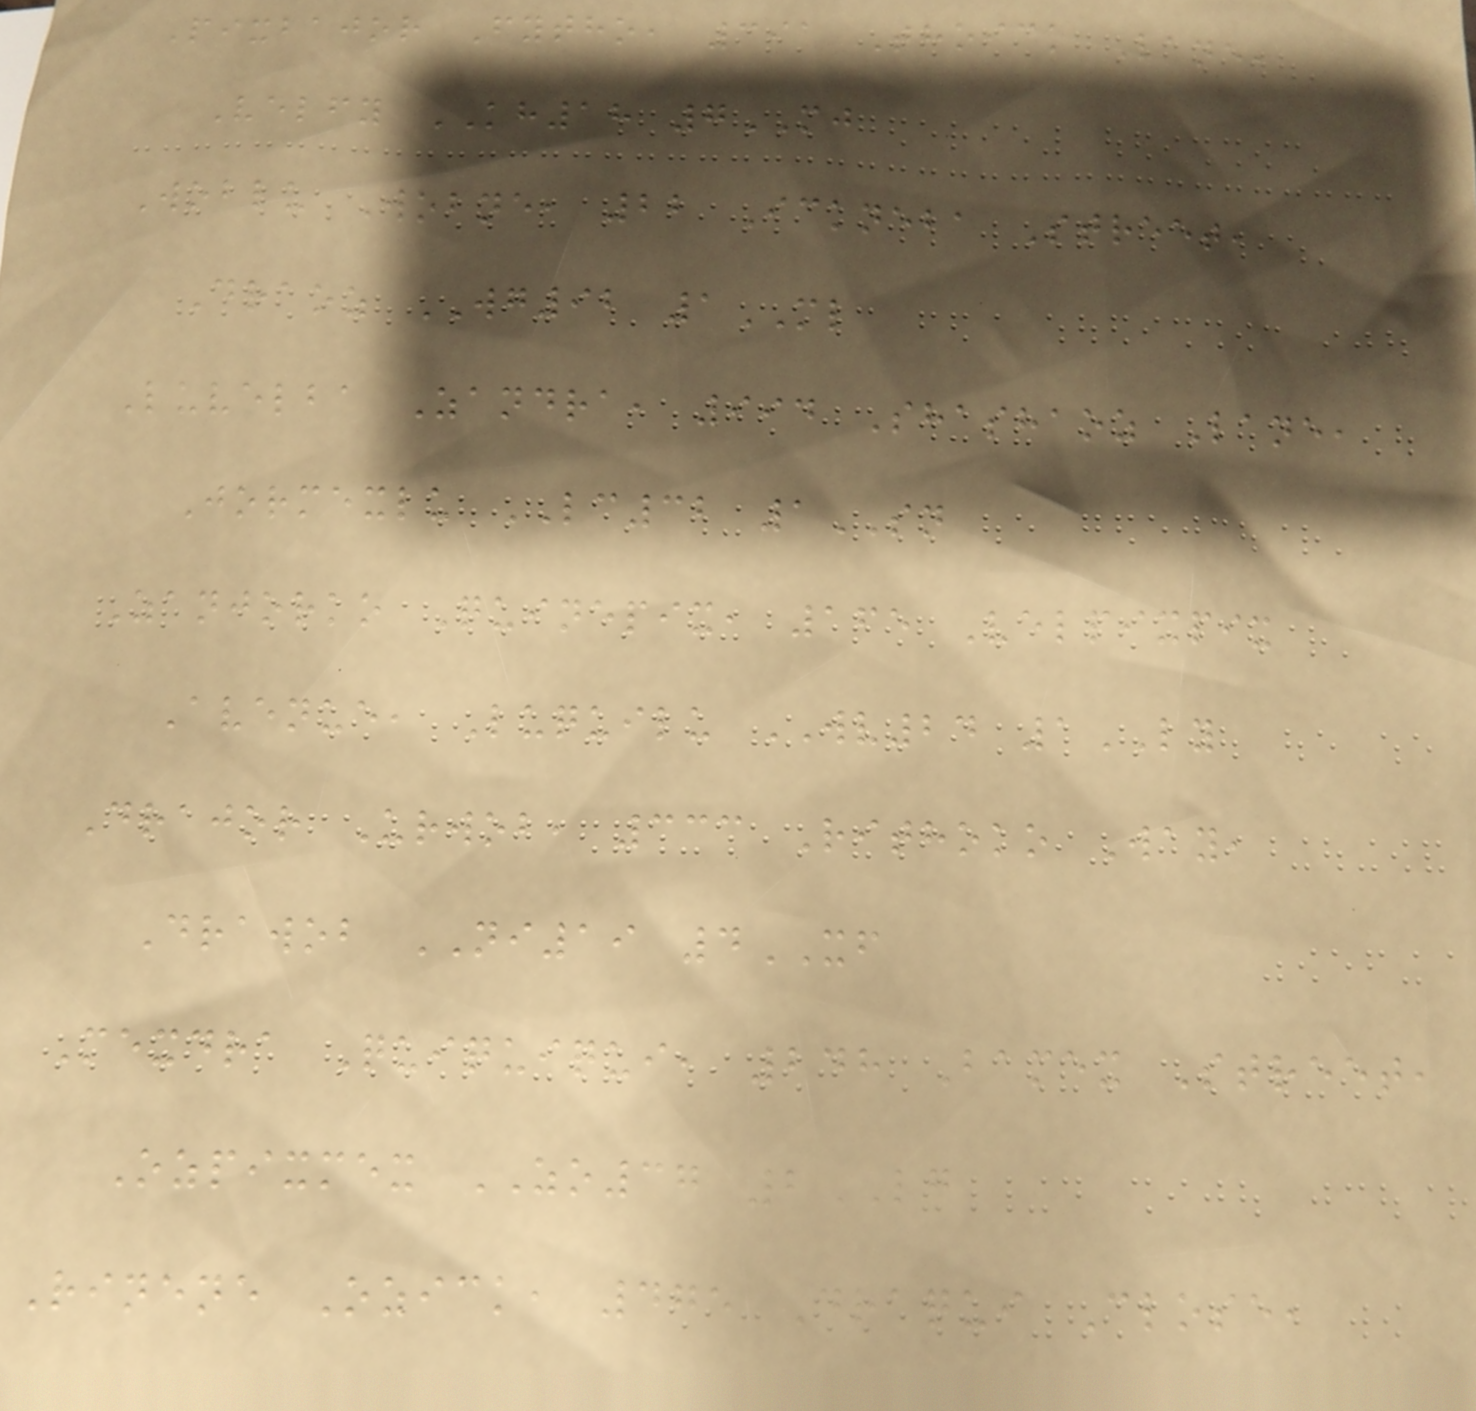Pixbajor Fytho, 391 Thoick Lane,
Velfy KH18 7MJ
Woblu Wobne, 22 Ickneba Street,
Draoz WG92 1ML
Luvelba Zandra, 994 Shashaoz Lane,
Jormexlu LC32 1SN
Zanjorko Quinepix, 165 Velpixpix
Avenue, Luquilu WV24 1LY
Drajor Urwob, 333 Rithoko Way,
Drawob NI19 4XF
Mexdra Quiquiqui, 248 Bamex Street,
Ozpixmex ZO37 2LG
Rinene Ozick, 475 Draqui Close,
